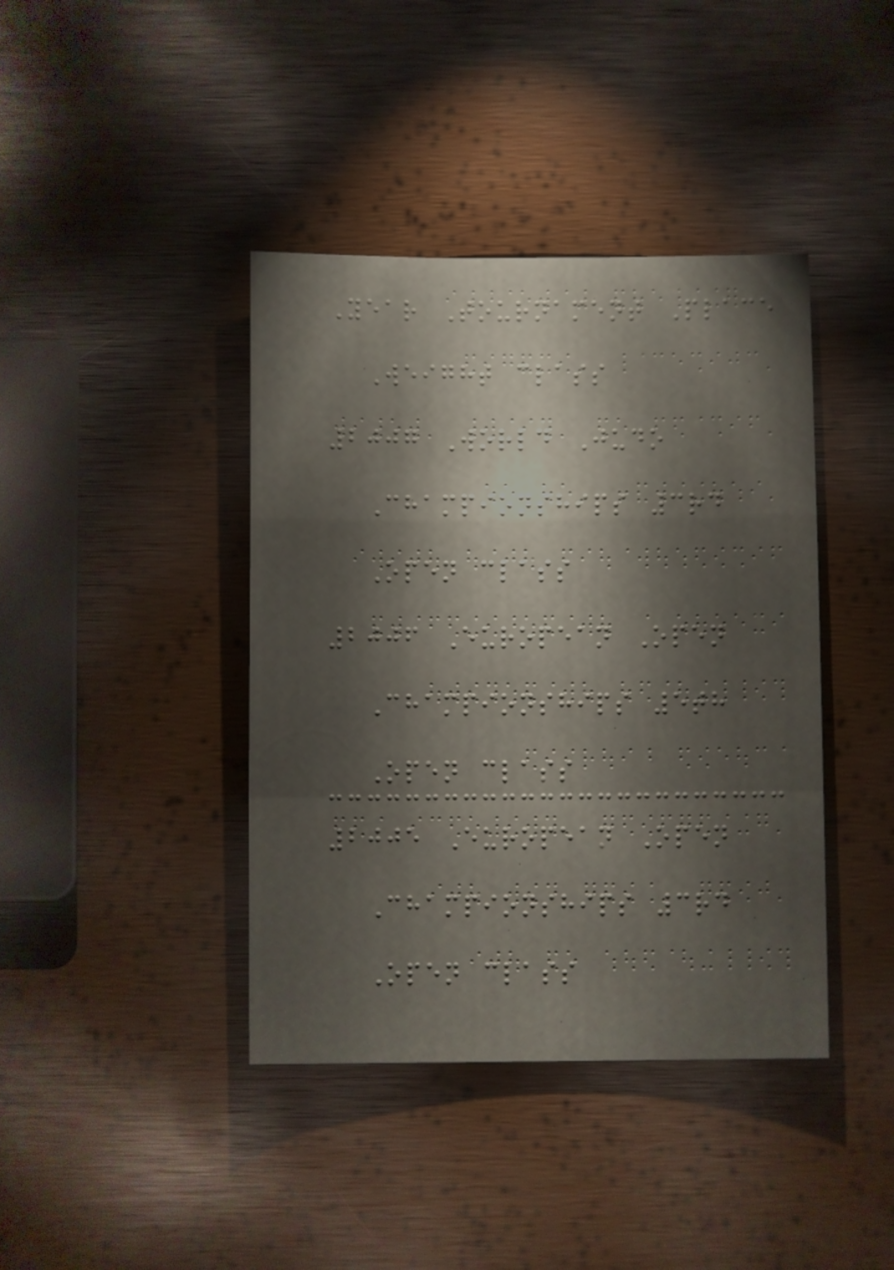Year Tournament Place
Weight class
2007 World Judo
Championships 3rd
Open class
2006 European Open
Championships 5th
Open class
2005 European Open
Championships 3rd
Open class
